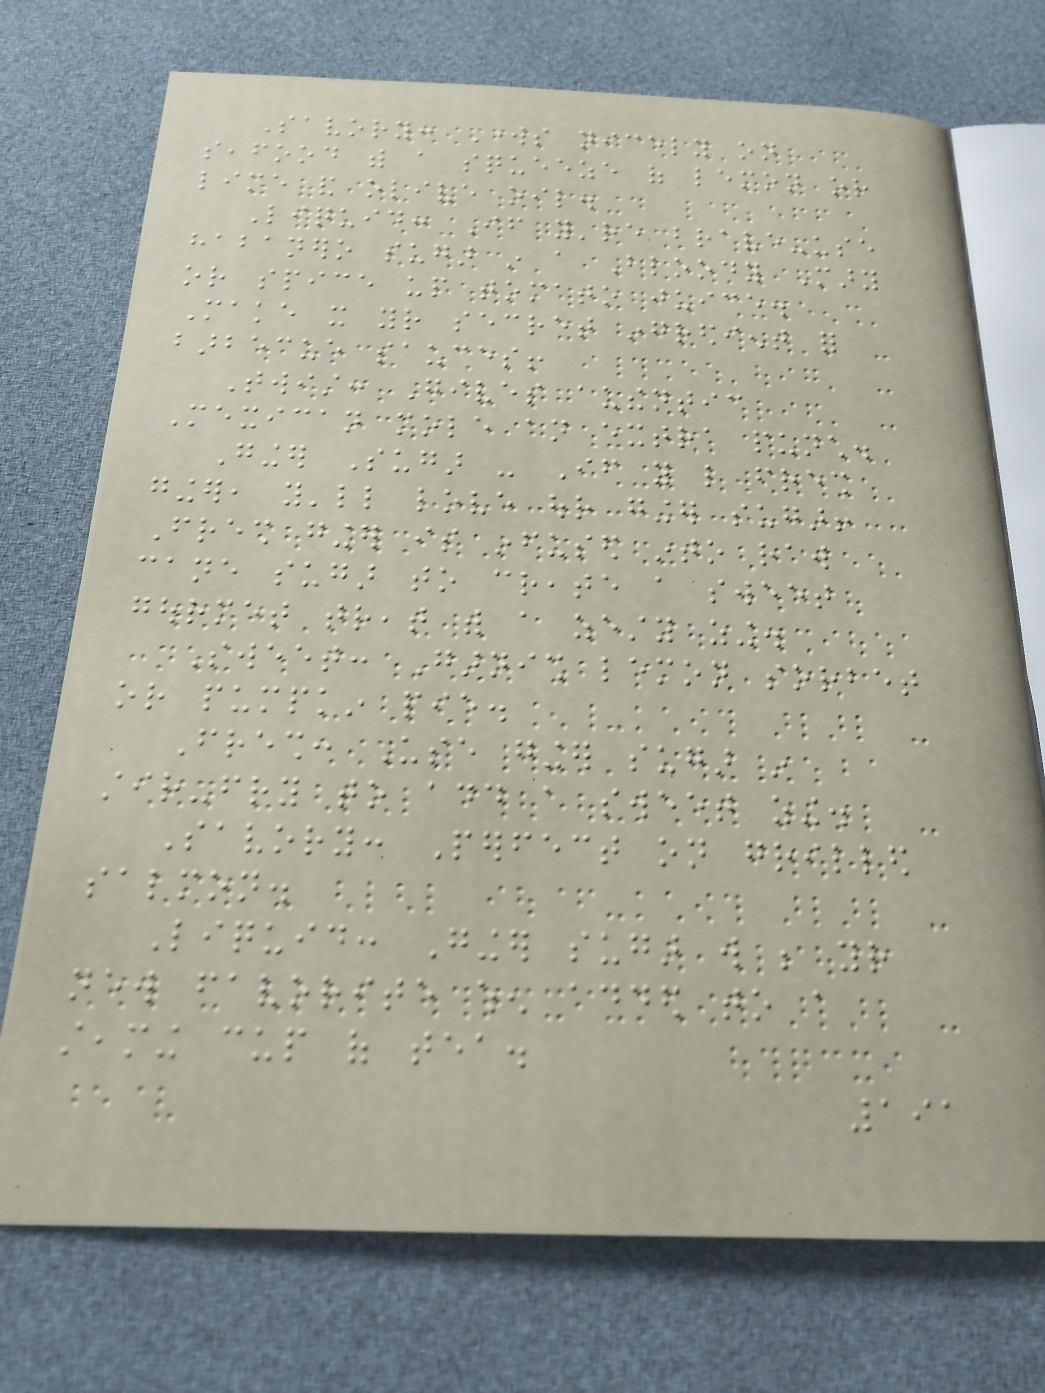Savory: Works nicely on
seafood with a squeeze of lemon or
lime and olive oil.
Liquid: If you're brave-use
habanero sugar in a Bloody Mary
or spice up tomato juice.
Make it your secret ingredient for
barbecue sauces!
Twist: Gives authentic
Mexican mole an extra punch.
Ginger Sugar - If you like fresh
ginger, you'll love our ginger sugar!
Fresh ginger is infused into raw
cane sugar to create a sweet
gourmet treat with a zesty zing.
Sweet: Garnish lemon sorbet
or pumpkin pie.
Fresh: Use ginger sugar in
stir-fry to add a sweet zing.
Savory: Perfect on grilled
salmon.
Liquid: Ginger sugar will be your
new favorite when added to a
steaming cup of tea.
191
